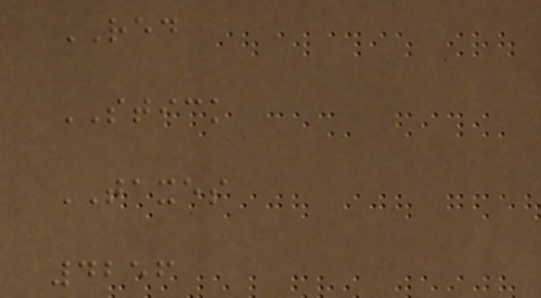RED
STICK
TAXES
4256
